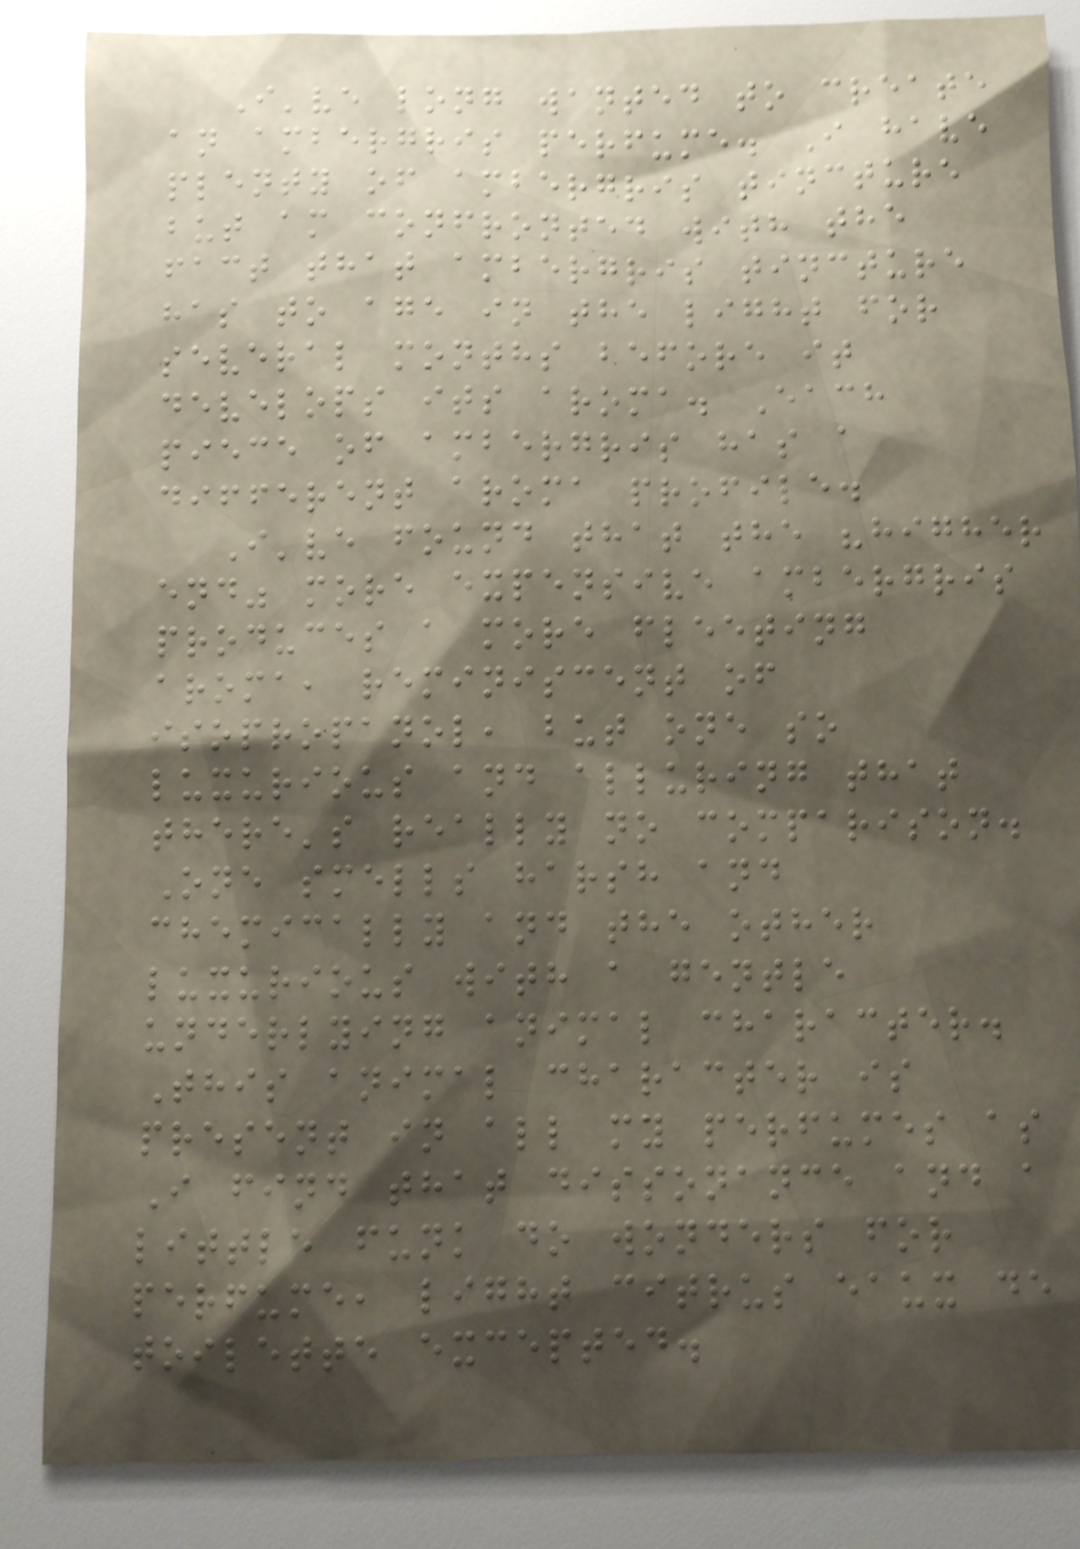I've long wanted to create
an ambergris perfume. I have
plenty of ambergris tincture
but am confronted with the
fact that ambergris tincture
has to age in the light for
several months before it
develops its aroma. Each
piece of ambergris has a
different aroma profile.
I've found that the "higher
end" more expensive ambergris
produces a more fleeting
aroma, reminiscent of
isopropanol, but one so
luxurious and alluring that
there's really no comparison.
One smells harsh and
chemically and the other
luxurious with a gentle
underlying animal character.
This animal character is
present in all my perfumes as
I find that dissonance and a
little funk do wonders for
perfume, light citrus eaux de
toilette excepted.
